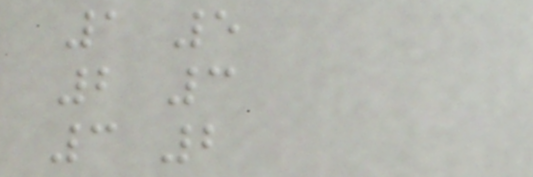1 5
2 3
3 2
